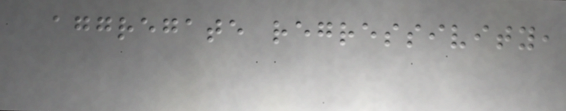aggregate regressivity,
